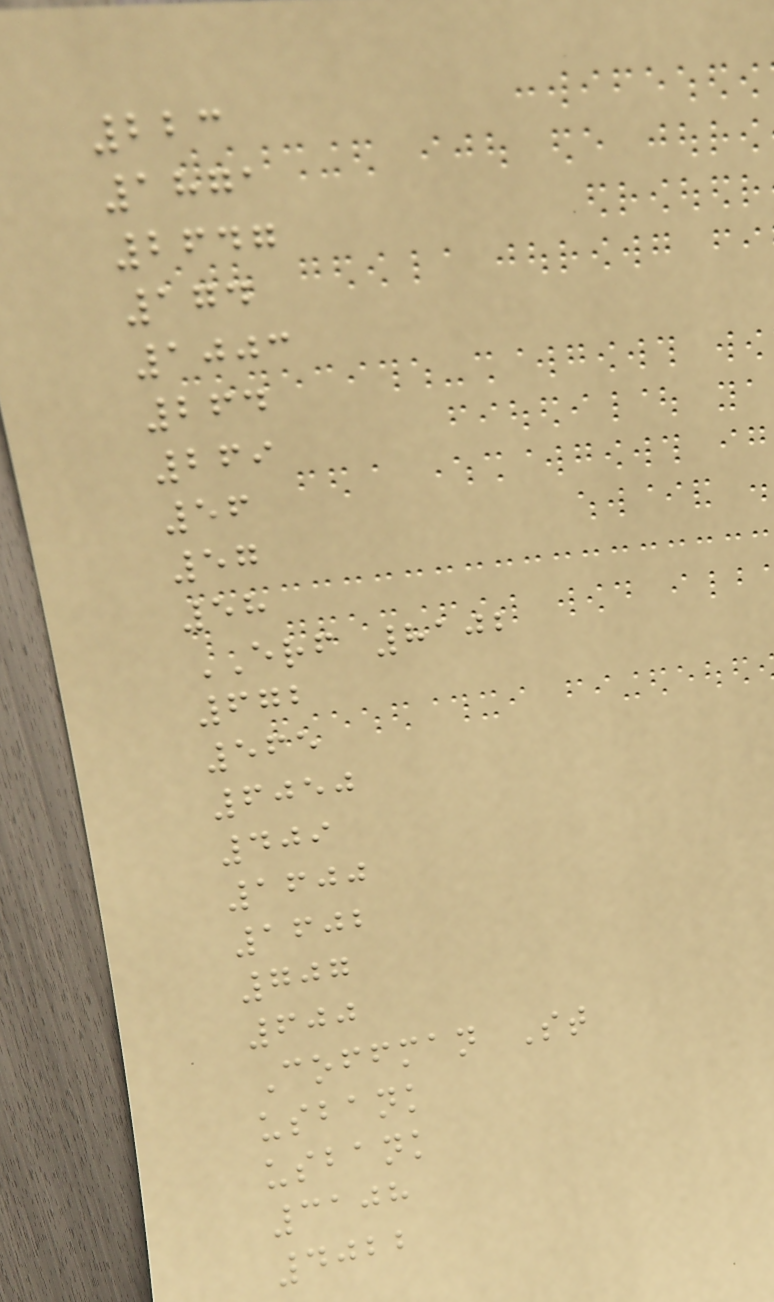223
1871
2647
174
1003
264
269
56
57
58
ERF 8102
672
565
6050
409
1600
1602
707
600
Coffman St
usbank
usbank
3108
4022
